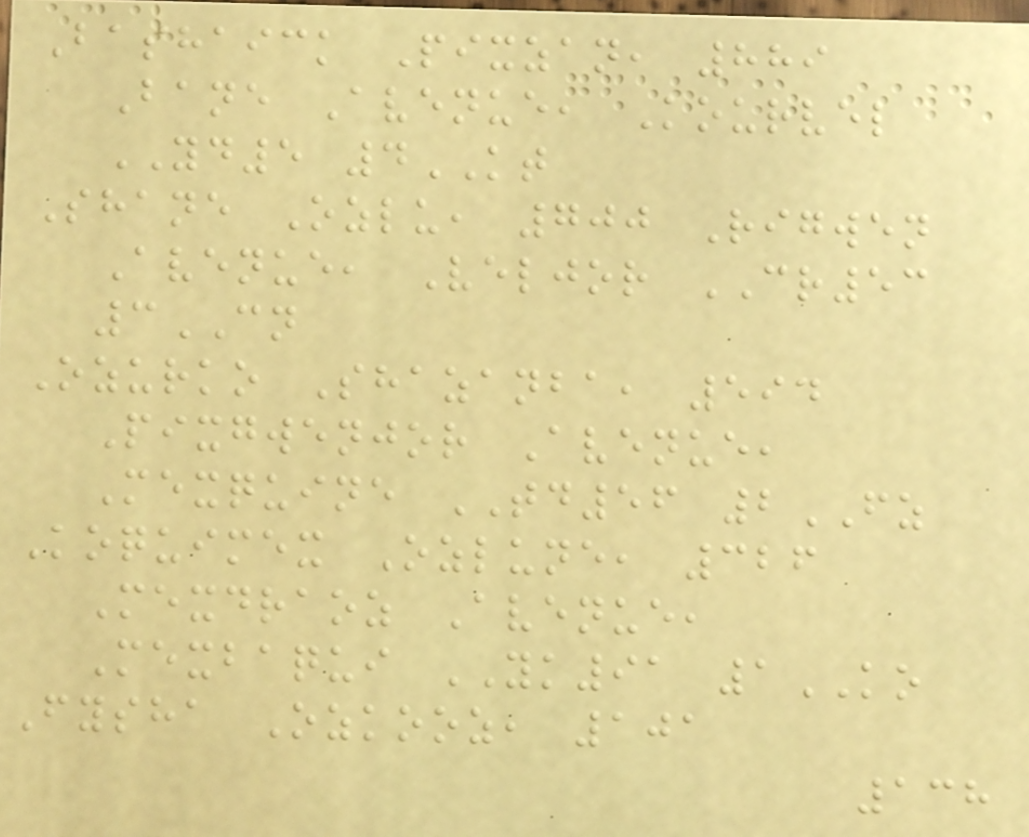Bashaick Pixzan, 889
Bane Avenue, Kourvel
YD5 4KT
Shane Ozlu, 700 Rigwen
Avenue, Veljor CR53
3CN
Ozurko Shazanba, 594
Pixgwenjor Avenue,
Mexquine TD56 2FZ
Koquimex Ozlune, 326
Mexdraoz Avenue,
Mexbaqui YK91 1KO
Fysha Ozkooz, 101
138
